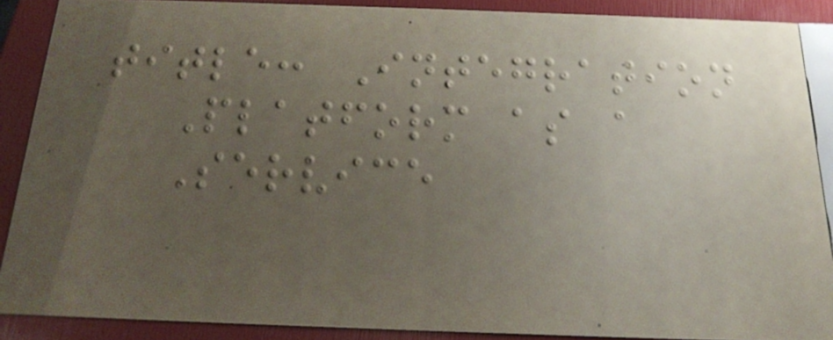title: Integration
Platform as a
Service
